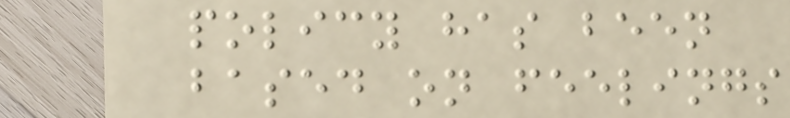policy has been
based on feelings
